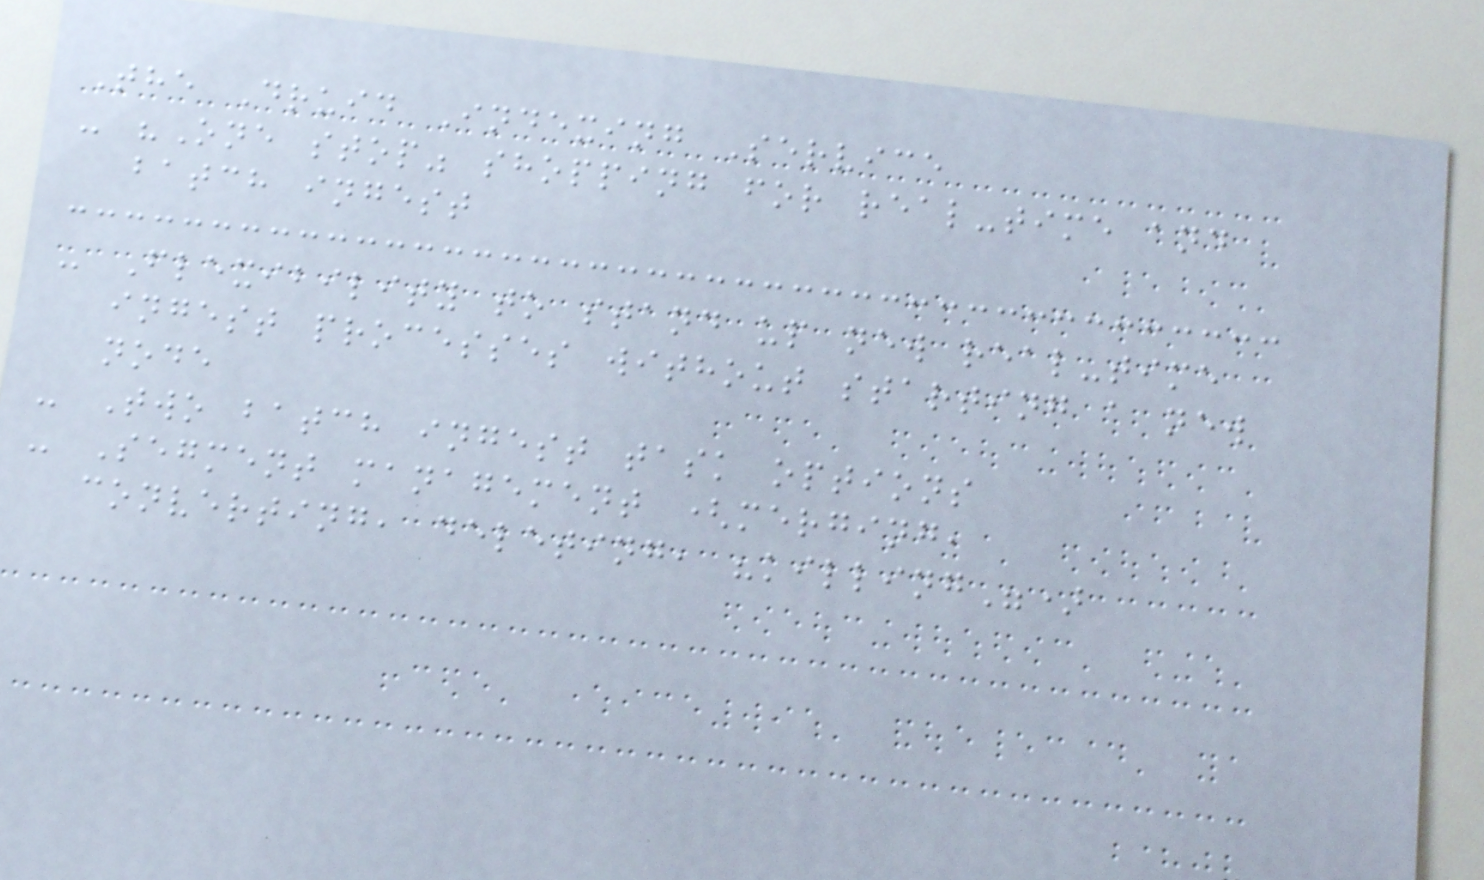The Druid Indexing Service
- "One stop" shopping for real-time and
batch ingest
- Flexibility to stand up new real-time
ingest processes without starting a new
node
- Two batch ingest task options
- Segment management (merging,
converting, deleting, "killing")
